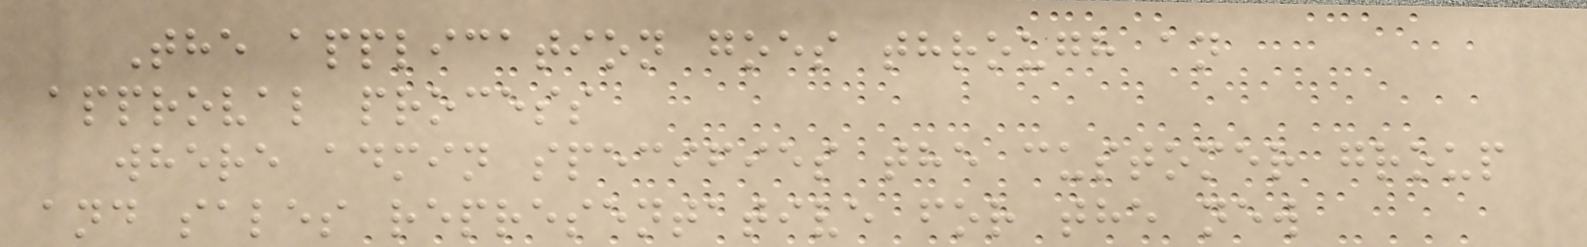The application goes through an
approval process
where admin specifies the customer group
and sales representative for the new
